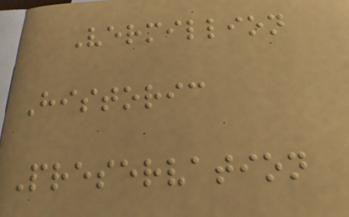Vermillion
Historic
Preservation
